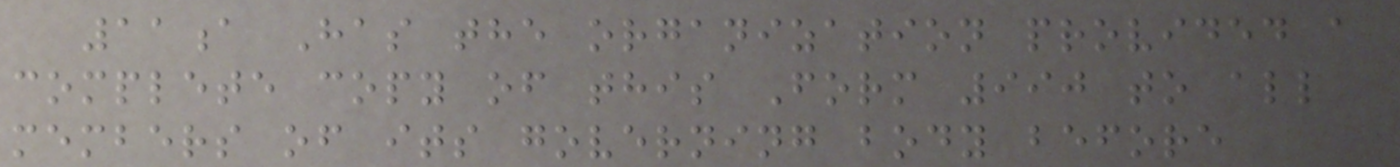11a Has the organization provided a
complete copy of this Form 990 to all
members of its governing body before
